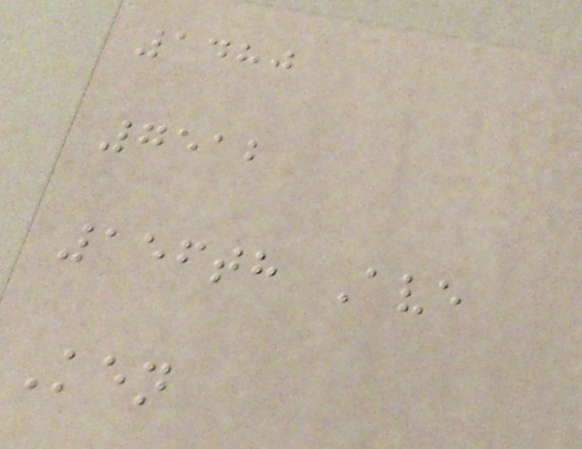1480
7512
156th Ave
Ken
